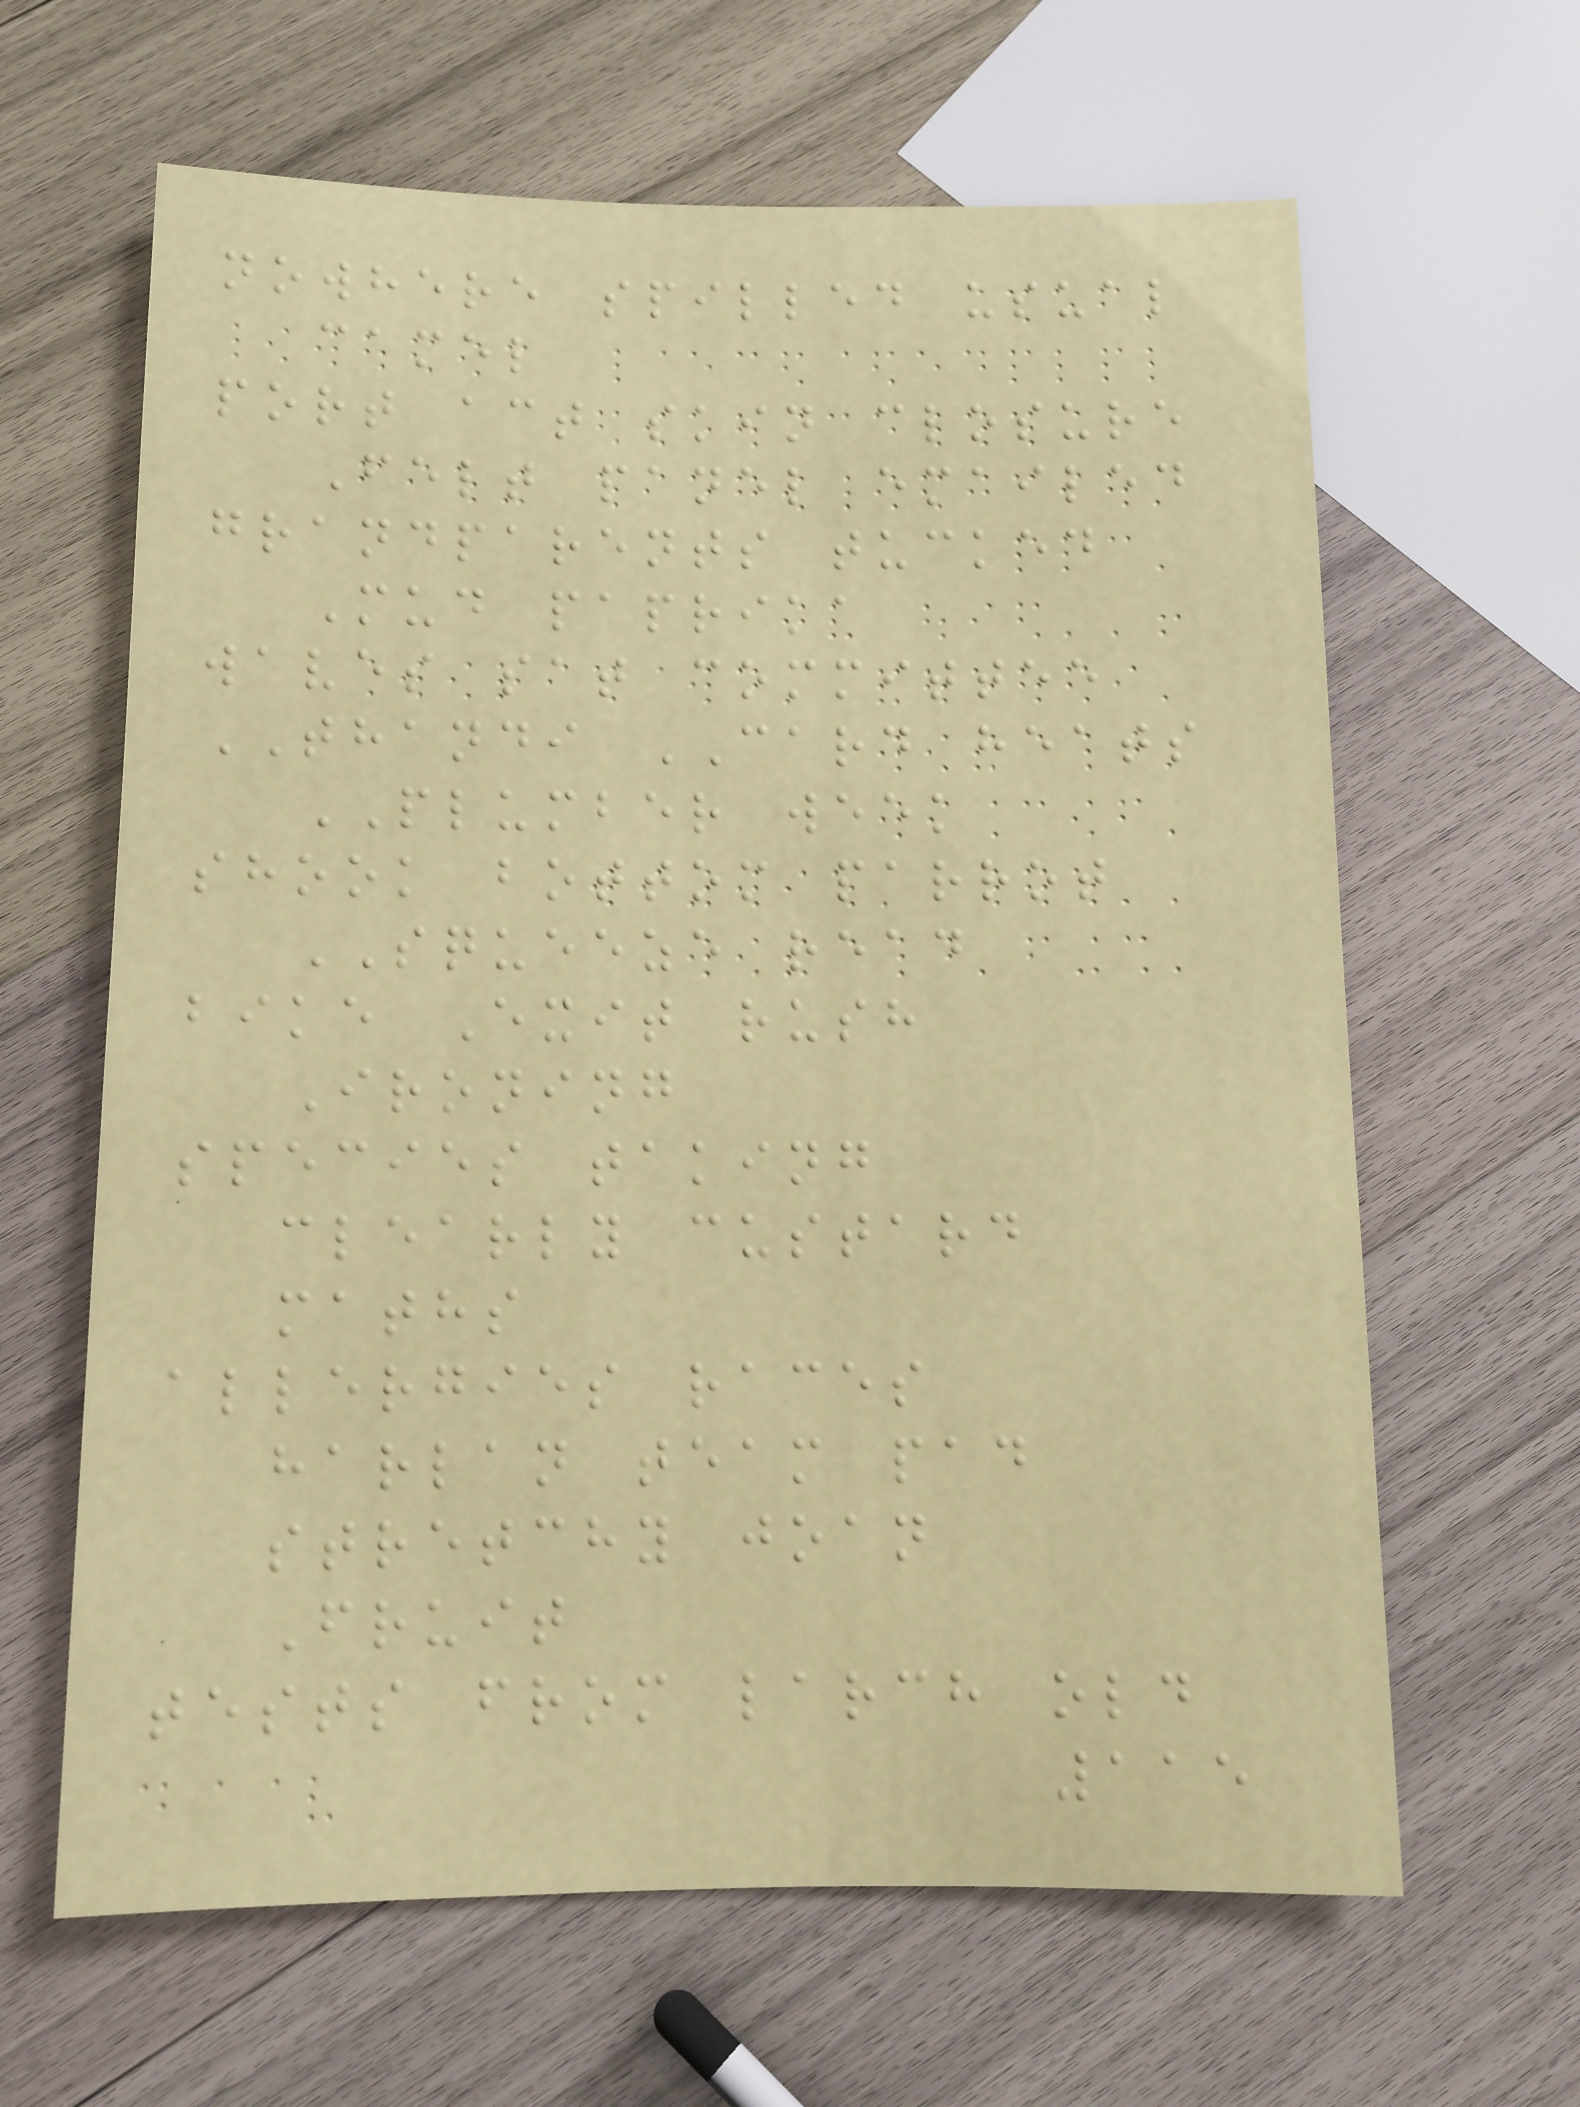nowhere spilled usual
camel
port act skin closure
Felt panel emailed
grandparents tucked
Mud paprika
waves sat committee
THANDI CARD heats
PLUMBER week
shook bottom parrot
SQUEEZE read
bike Exit rush
Ironing
species taking
clearly custard
maths
allergies races
harlan team pad
stretchy joan
Fruit
tests from larch old
115
